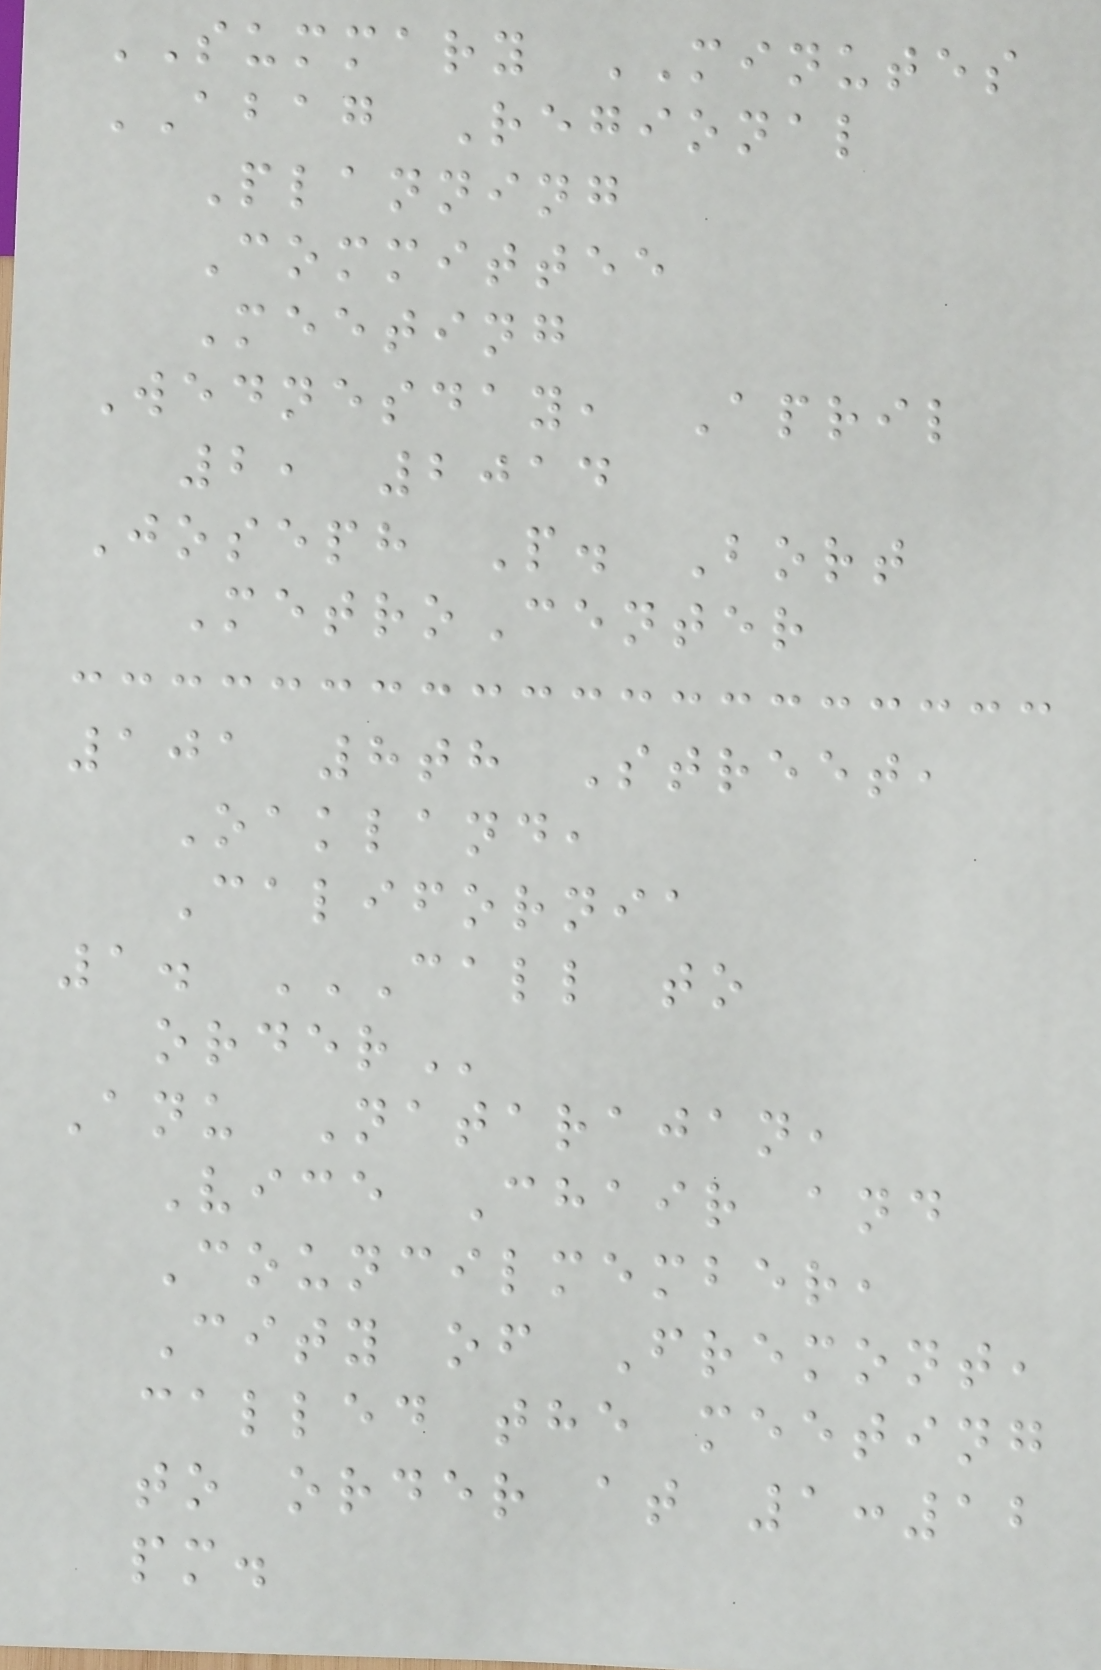SUMMARY MINUTES
ABAG Regional
Planning
Committee
Meeting
Wednesday, April
2, 2014
Joseph P. Bort
MetroCenter
101 8th Street,
Oakland,
California
1. CALL TO
ORDER
Anu Natarajan,
Vice Chair and
Councilmember,
City of Fremont,
called the meeting
to order at 1:12
pm.
